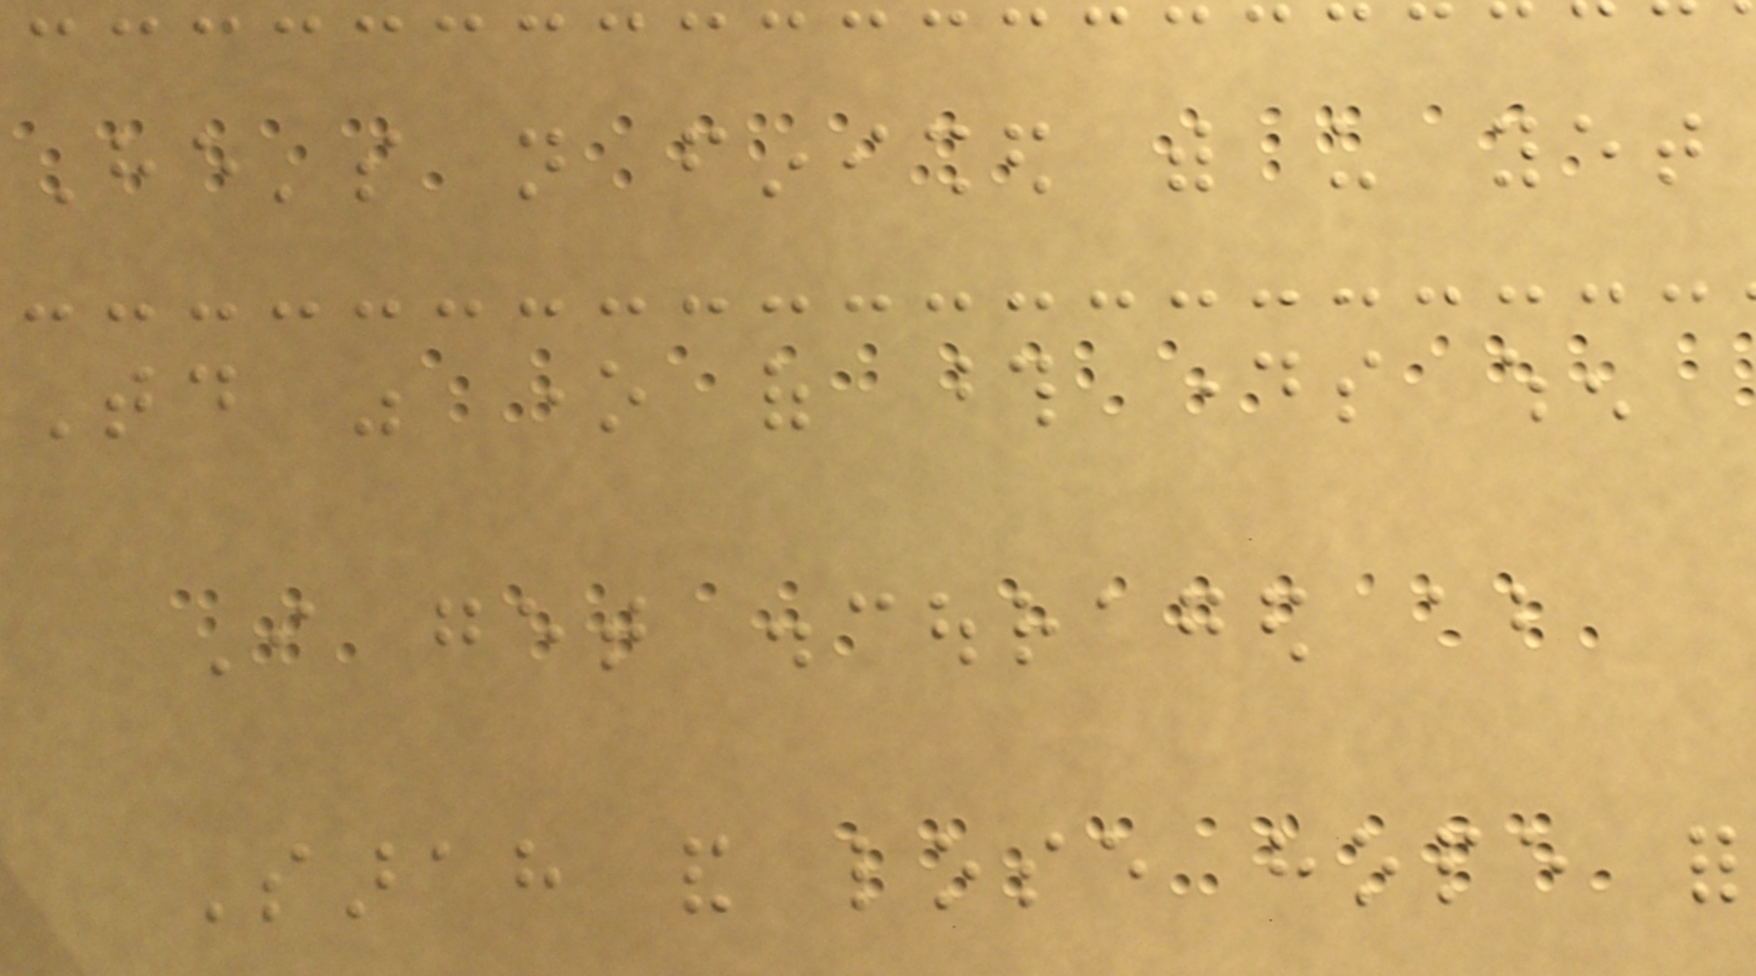He's not finished with us yet
Today was one of those days when
I get discouraged about
Sarah and lose hope for
